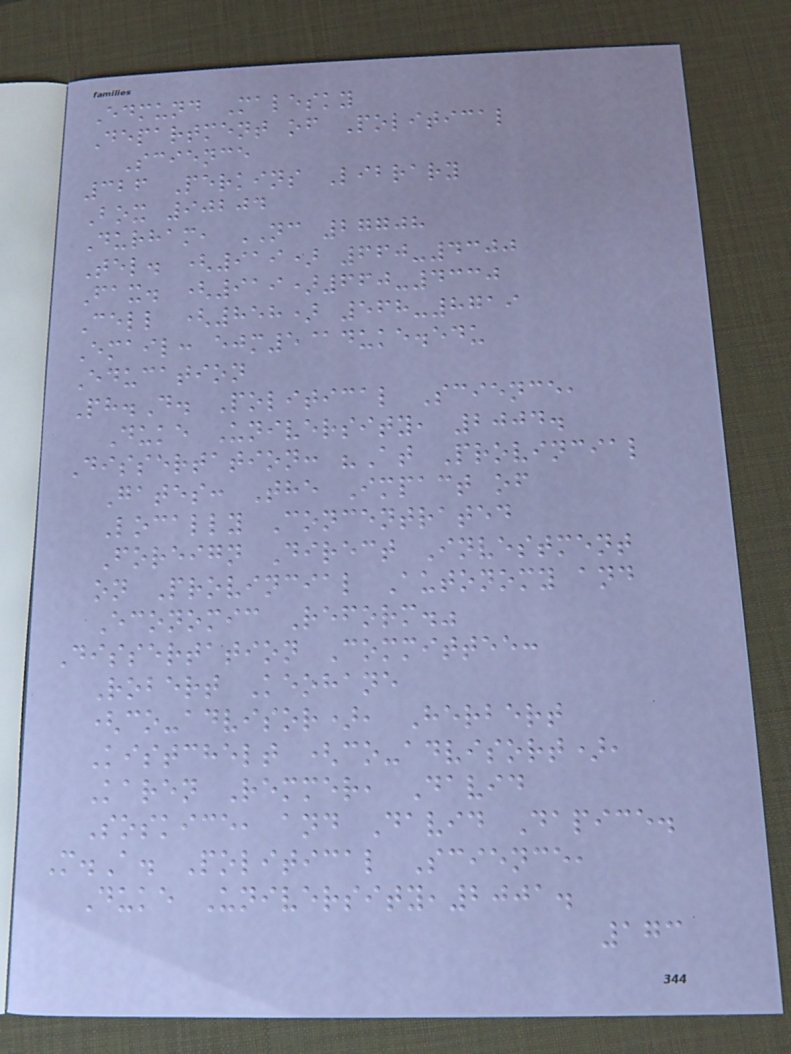Edmund Malesky
Department of Political
Science
326 Perkins Library
Box 90204
Durham, NC 27708
Tel. (919) 660-4300
Fax. (919)660-4330
Cell (858) 568-8719
Email: ejm5@duke.edu
Education
Ph.D. Political Science,
Duke University, 2004.
Dissertation: "At Provincial
Gates: The Impact of
Locally Concentrated
Foreign Direct Investment
on Provincial Autonomy and
Economic Reform."
Dissertation Committee:
Robert Keohane
(co-advisor), Herbert
Kistchelt (co-advisort),
Karen Remmer, David
Soskice, and David Dapice.
M.A. Political Science,
Duke University,2001.
173
